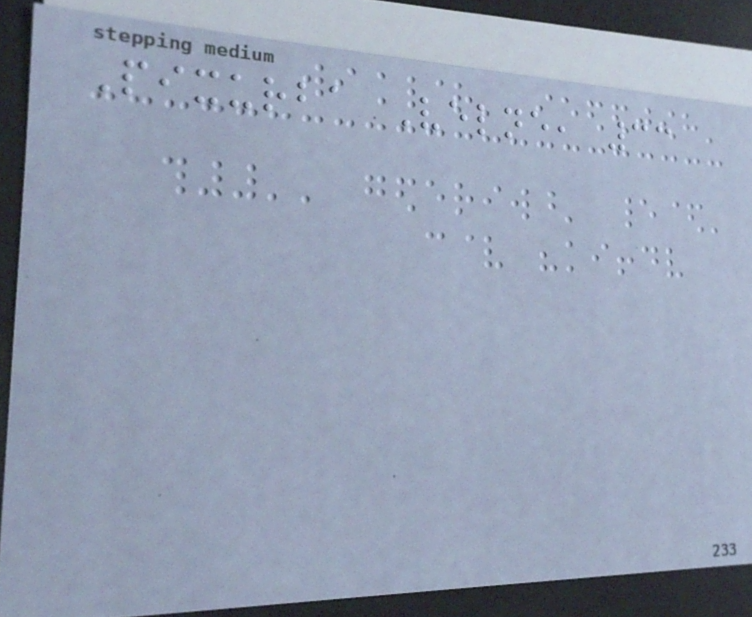Pixurba Velne, 33
